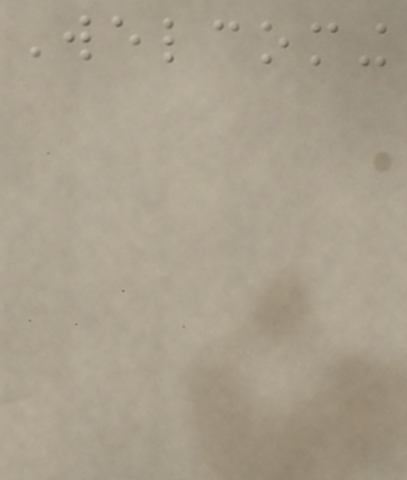Welcoming
